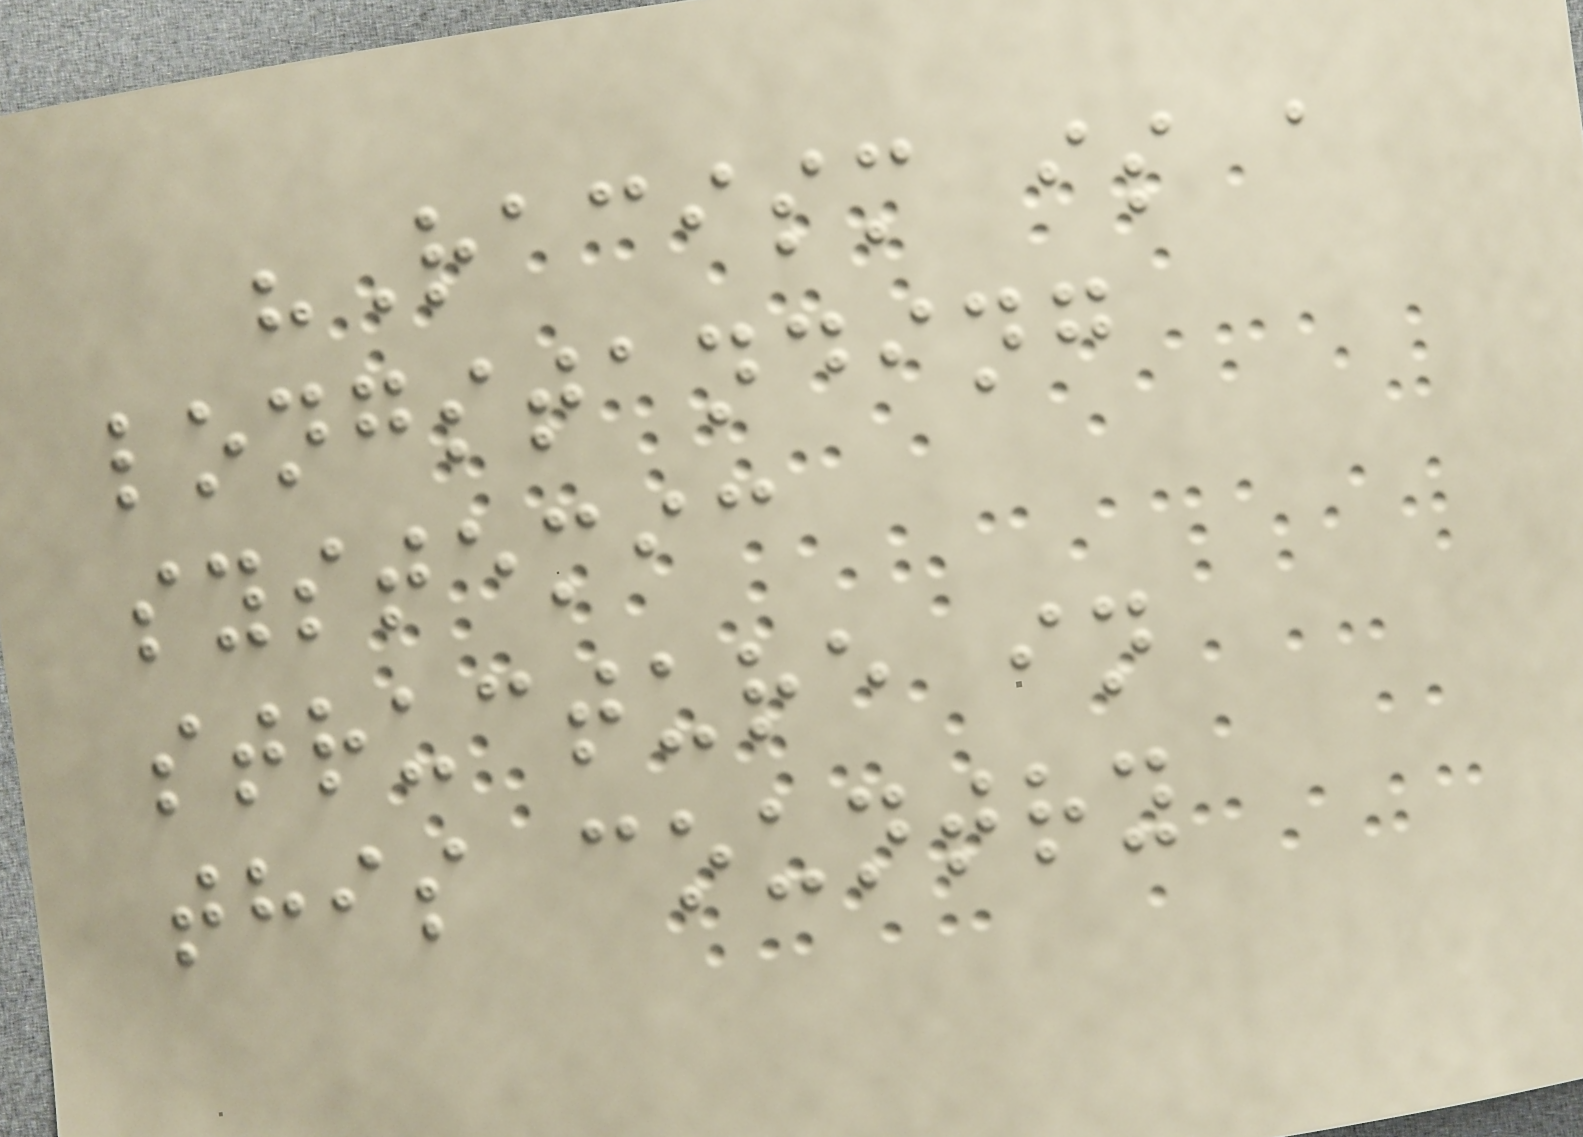"Racism is a
longstanding
systemic
structure in
this country
